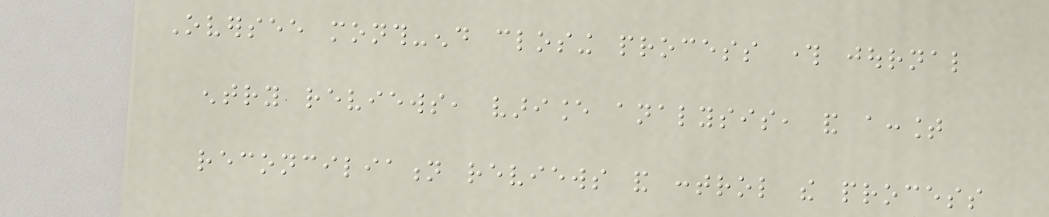Oversee month-end closing process through journal
entry reviews, variance analysis, and account
reconciliation reviews and control the process
